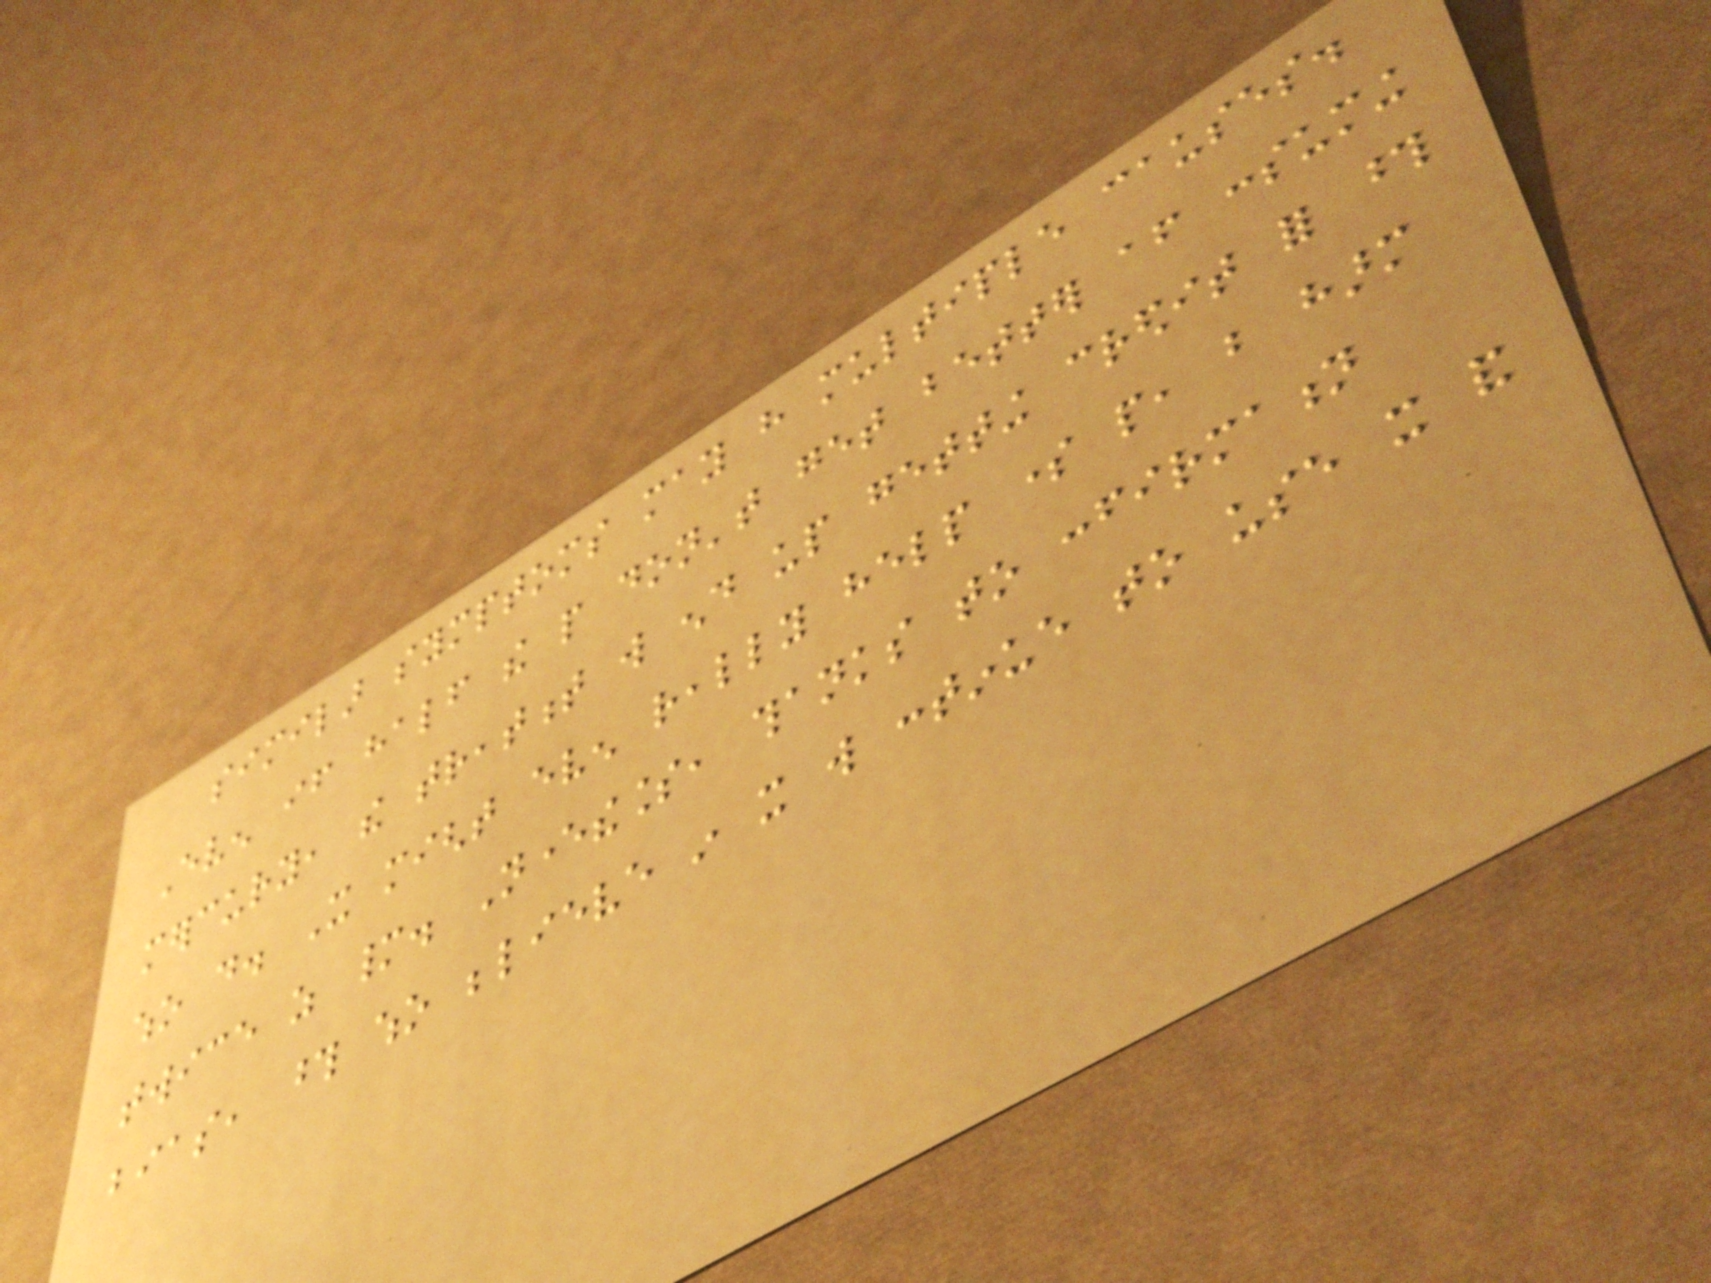similar symptoms may have multiple causes.
Even if half the people don't get better after consuming
mercury, the treatment will end up getting credit for those
who do. It might even really help some people, but harm
twice as many. Nevertheless, thanks to confirmation
bias, those who believe in it will continue to use it and
